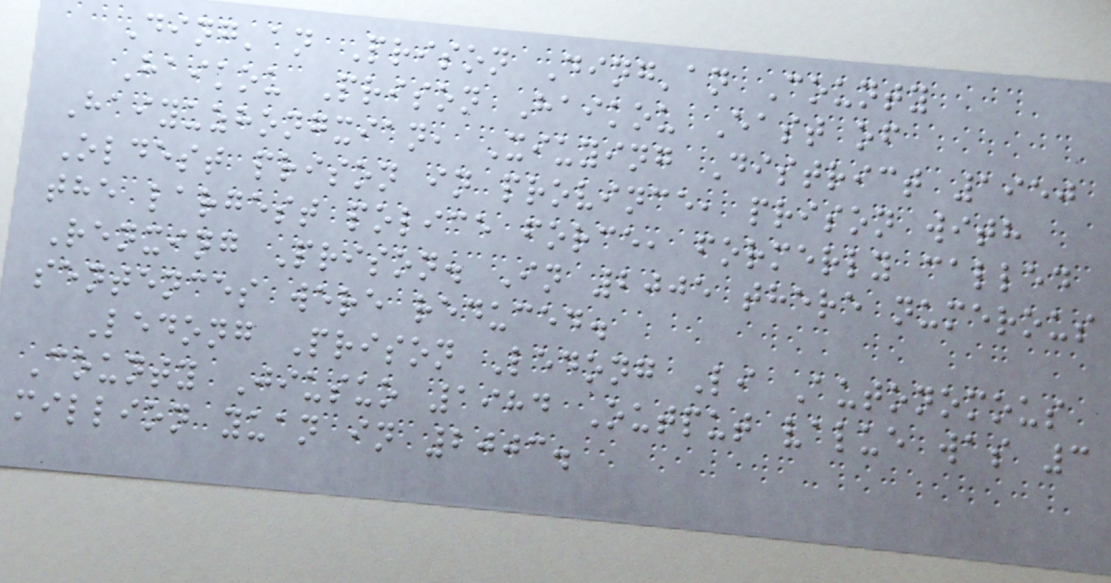Ding'an Prison Ding'an County
Haikou Prison Haikou East of
Haiyuzhongxian, Xiuying District 1950
Oldest prison in province, prison with
the largest police force, formerly called
Renxing Prison. In 2005 there numerous
sentences were reduced.
Ledong Prison Ledong Li Autonomous
County Jiusuo 1984 Output value was 3
million yuan in 2003.
